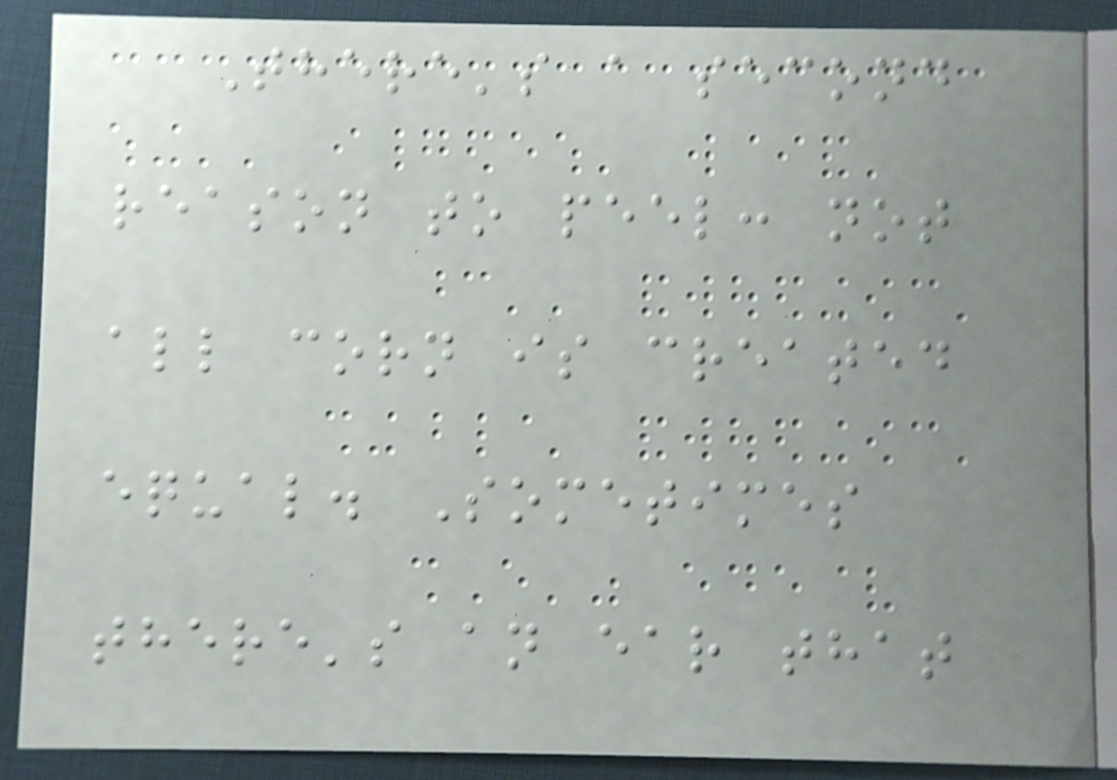There's a second
reason to peel: not
all corn is created
equal. Sometimes
there's an ear that
